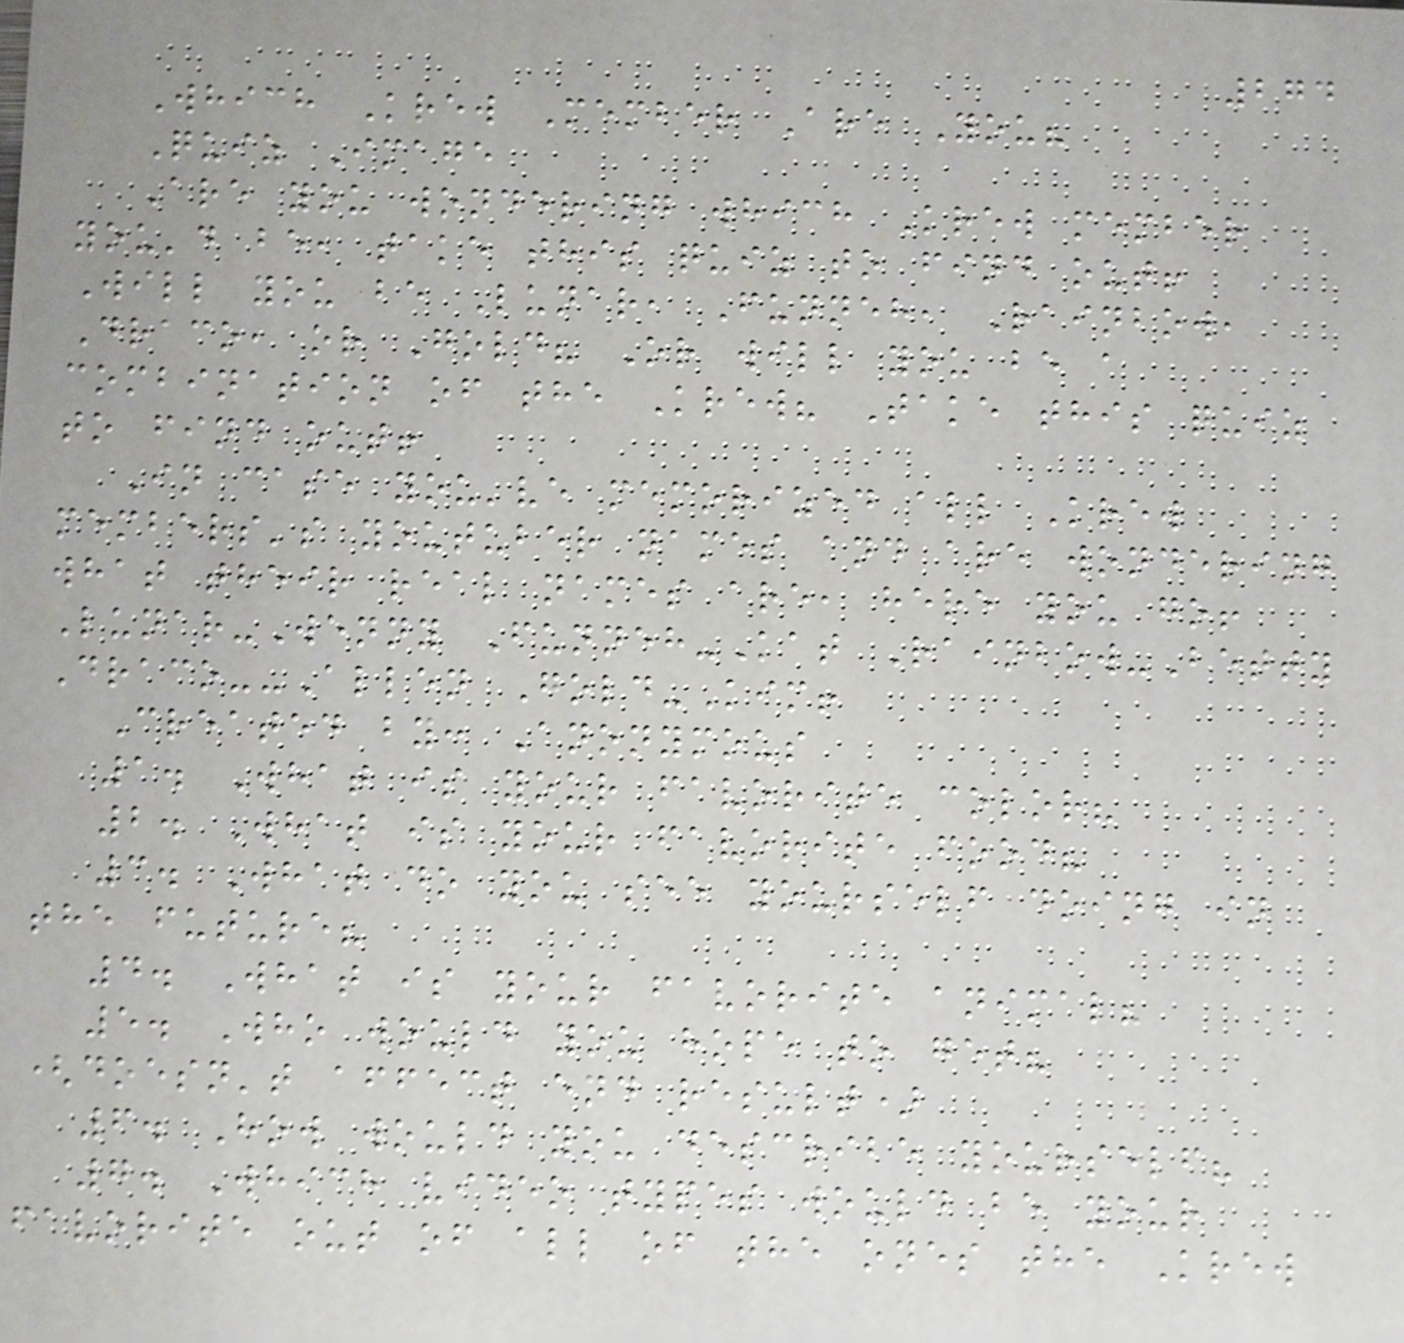274
Which Krew Member Are You?
Quiz Image
Are you wondering which Krew member
you'd be, take this quiz to find out!
Will you be Lunar, Funneh, Rainbow,
Draco, or Gold? Or will you be a
combination of the Krew? Take this quiz
to find out!
In case you've memorized all Krew
members's youtuber names and are wondering
what their real names are, here you go!
Lunar-Wenny Funneh-Kat Rainbow-Betty
Draco--Allen Gold-Kim!
Created by: Anonymous
1. What is your favorite color?
2. What is your favorite food?
3. What do you see yourself doing in
the future?
4. What is your favorite animal?
5. Who would you hope to get?
(doesn't affect end result)
6. How would you describe yourself?
7. Which video types would be your
favorite out of all of the ones the Krew
